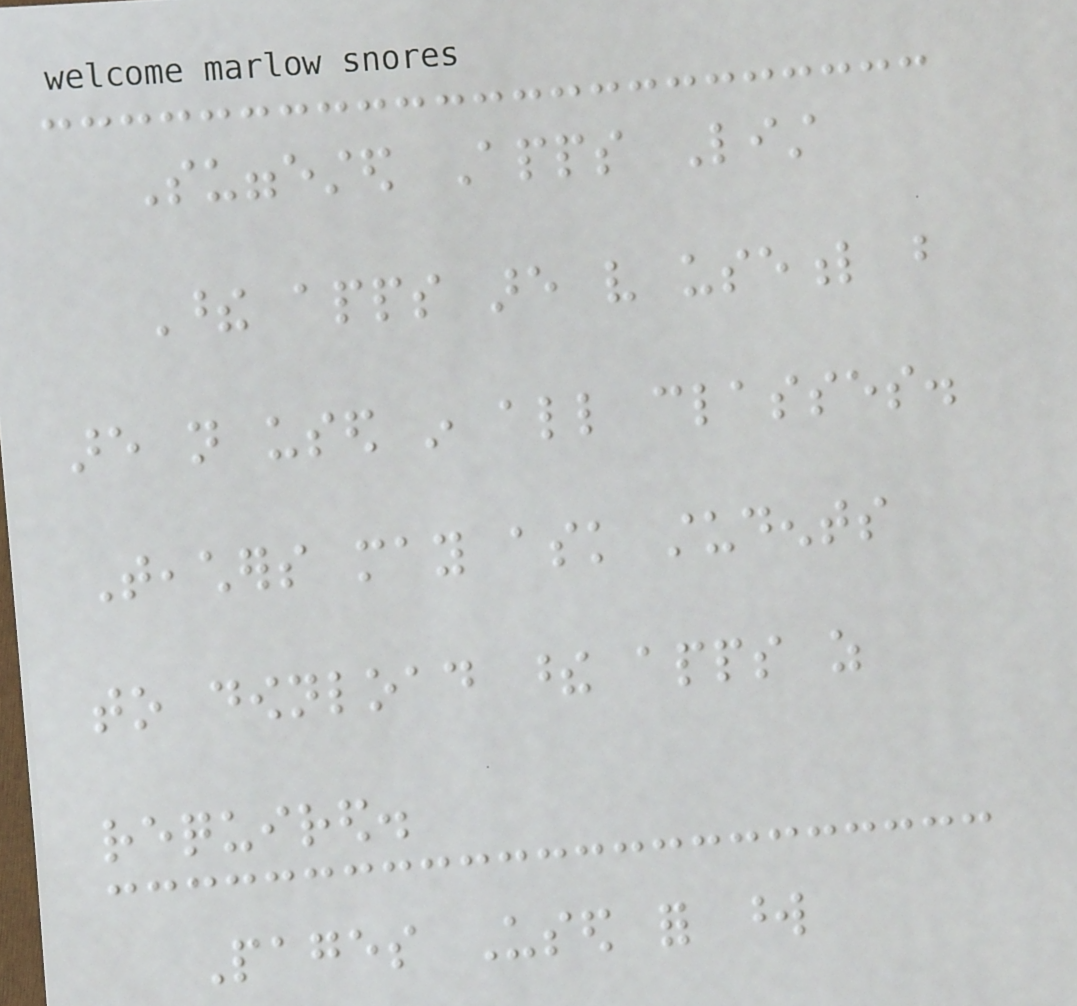Suggested Apps List
These apps are very useful but
are not used in all classes.
Teachers may ask students
to download these apps as
required.
Pages Used for word
